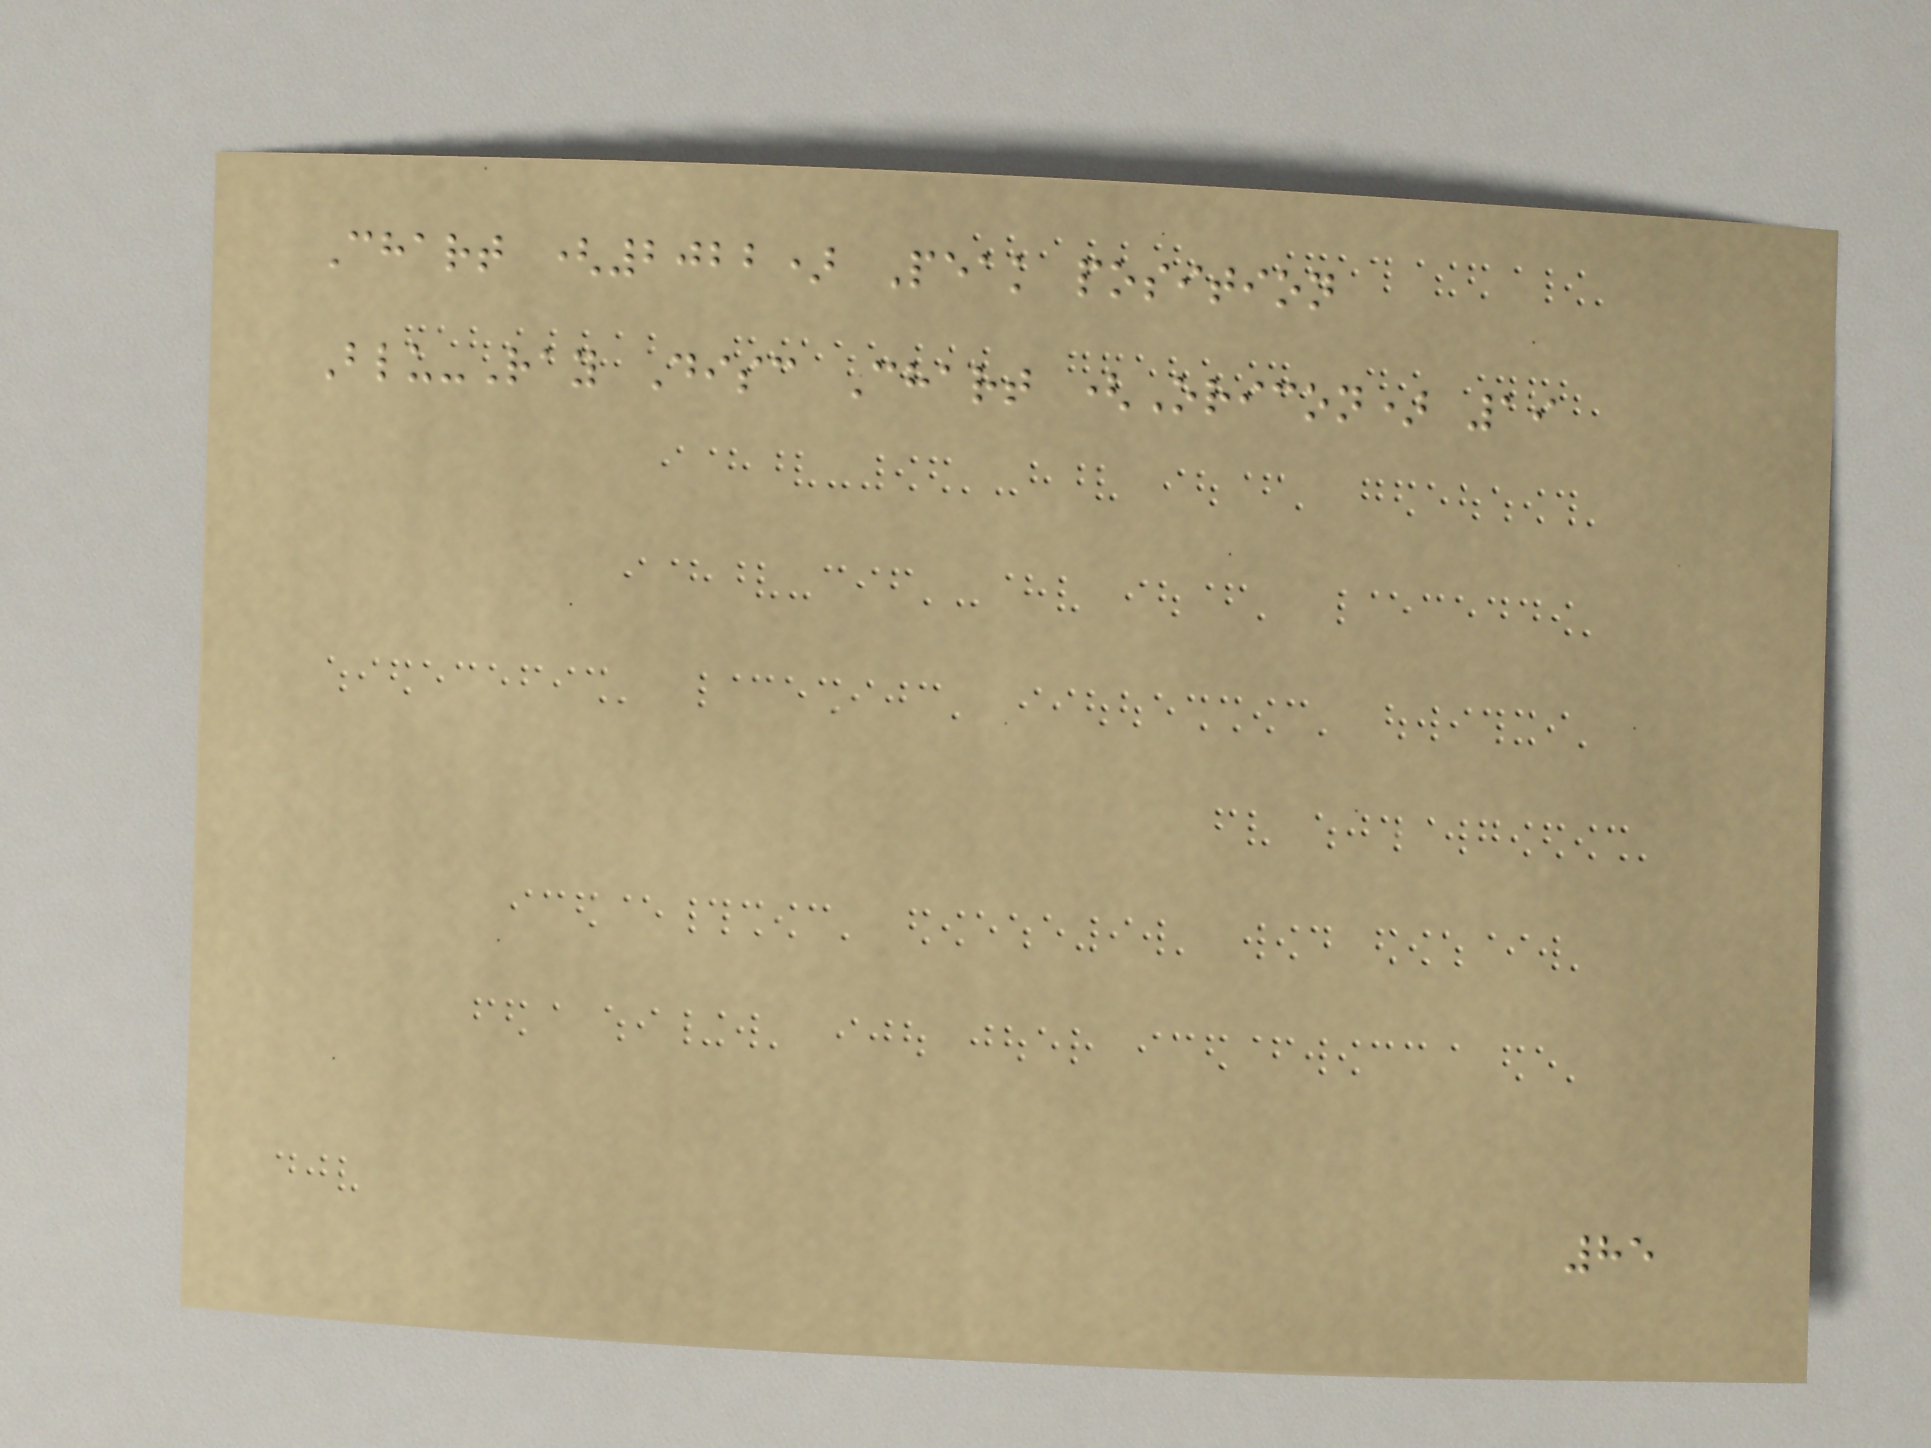Chart (2022) Peak position
Blu-Ray Disc Chart (Oricon) 19
85
